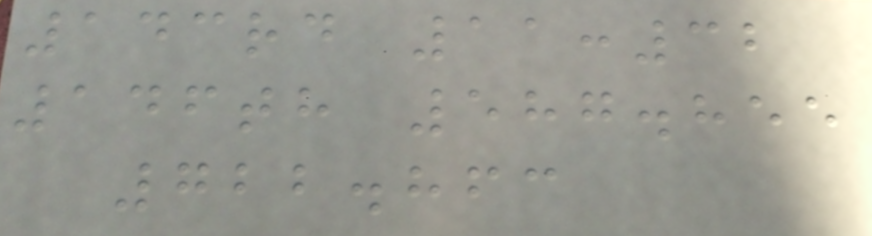143rd 11:32
146th 587.855
722.863
